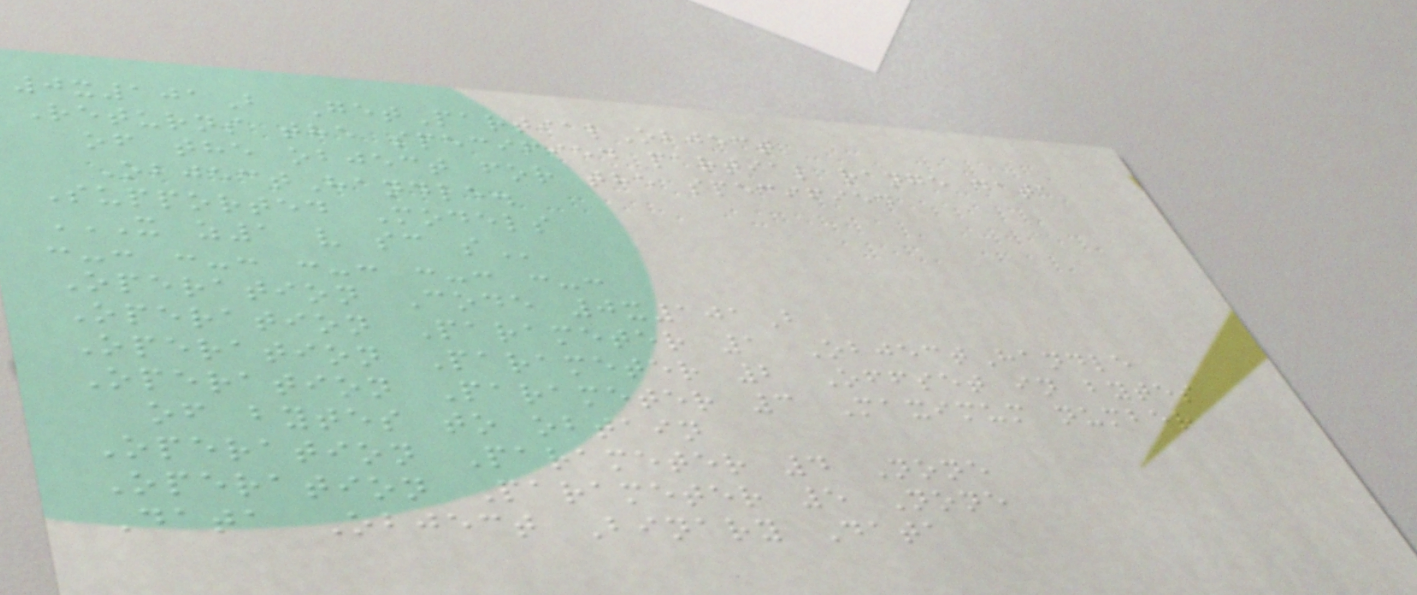0x101B GetPartialObject
Returns the specified partial range data
of the object for the specified
ObjectHandle.
Supported Models
X Z1 V SC S
:-: :-: :-: :-: :-:
Operation Code 0x101B
Operation Parameter 1 ObjectHandle
Operation Parameter 2 Offset in bytes
Operation Parameter 3 Maximum number
of bytes to obtain
Operation Parameter 4 None
Operation Parameter 5 None
Data Object Binary Data
